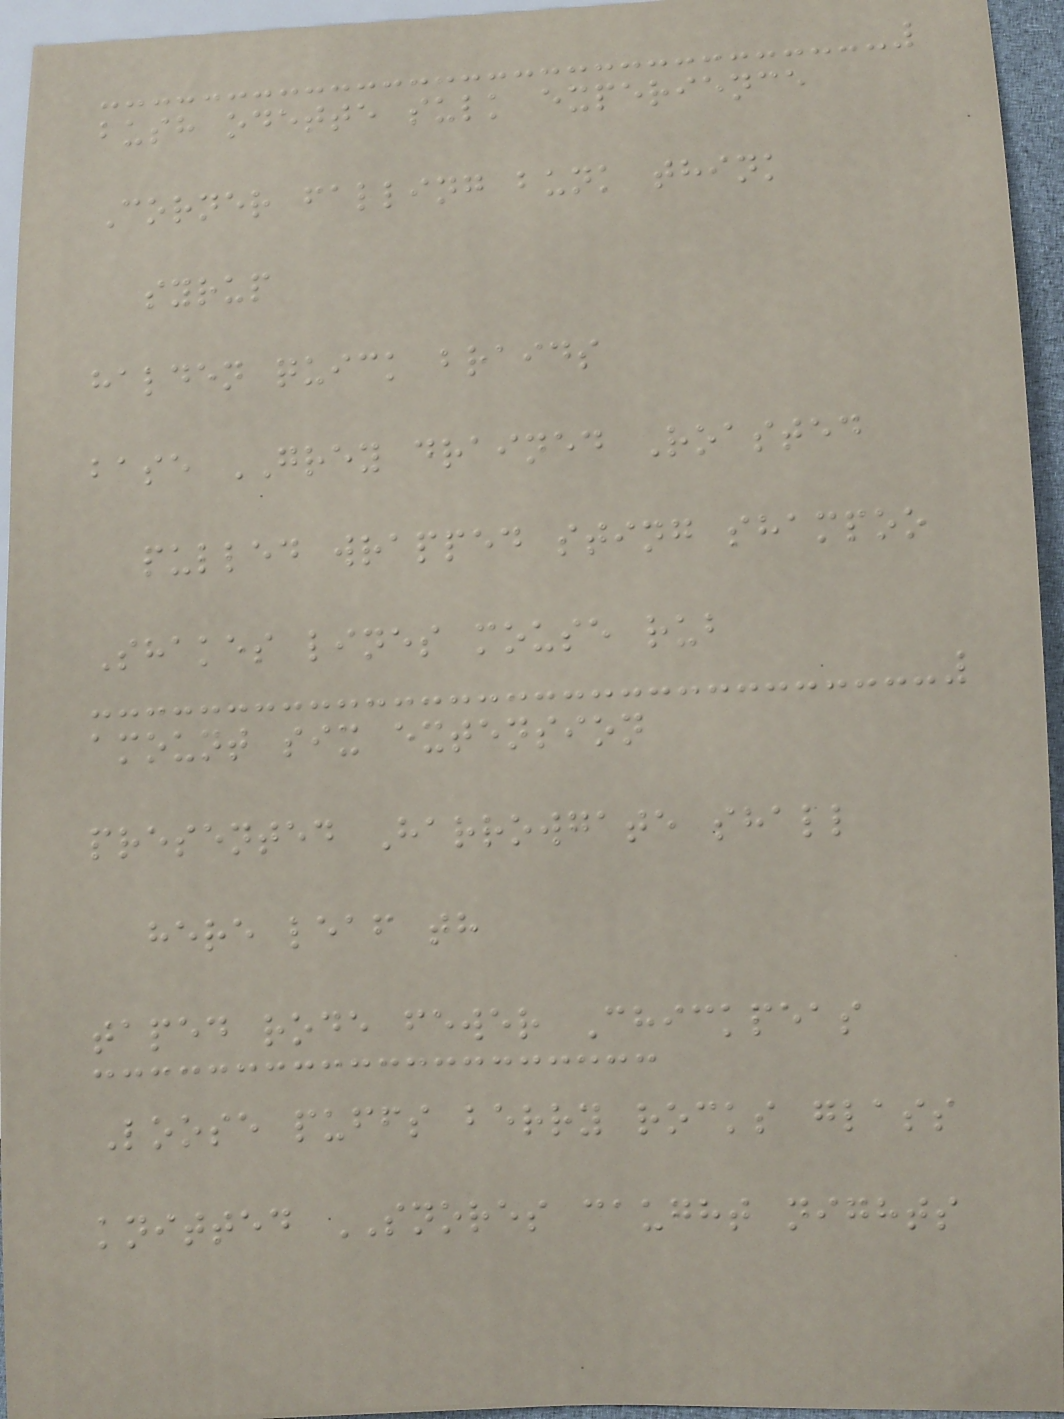bush odette sulk experience
Corner falling bunk think
syrup
halden quick braids
base GREY drained Roasted
pulled wrapped sting shampoo
Shakes lines mouse rub
amount six extension
presented Harrowgate shall
here leaf th
taped rode fewer Chickpeas
Loose puffs berry rocks glass
knitted SNORES caught nights
